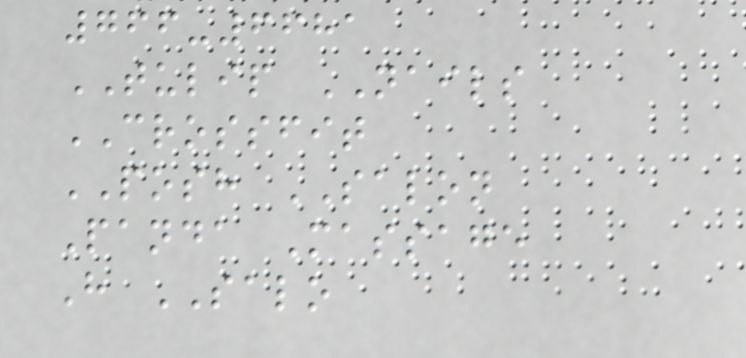766-6681
TULIP NAILS
CROSSFIT
POSH SALON
Panda Massage
H SALO
